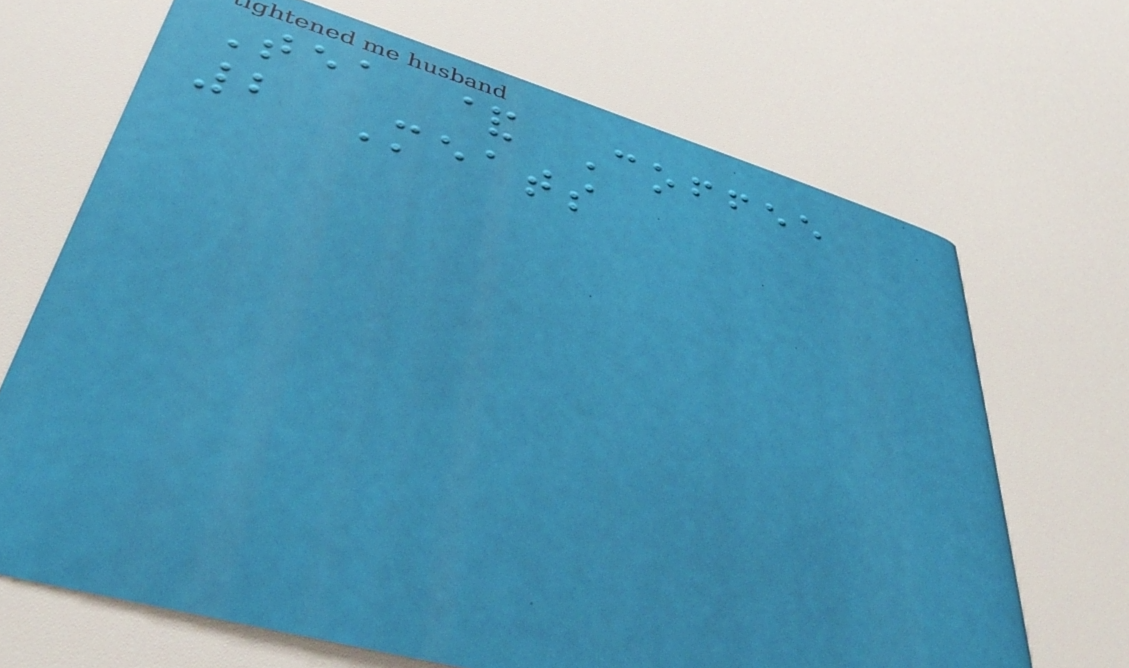Tea & Coffee
2 Meats
